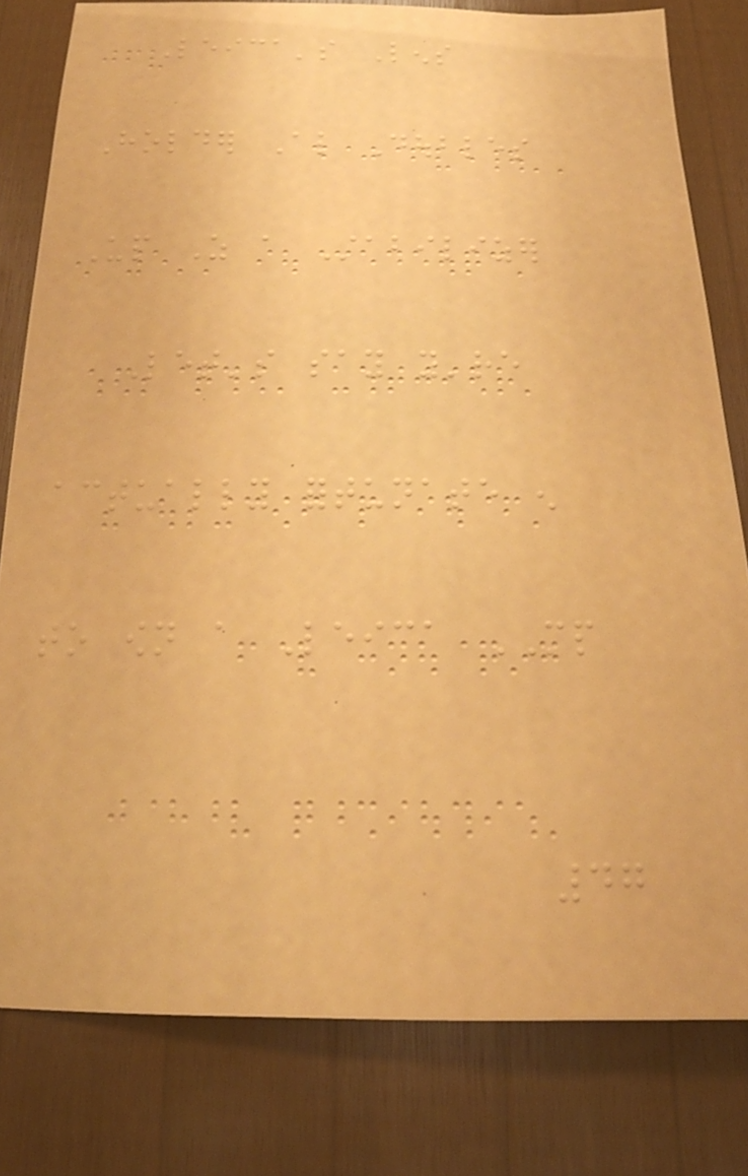Leica's Lens
Holder Also Doubles
Up As a Stabilizer
Let's say you're
actually fortunate enough
to own a Leica MP
47
